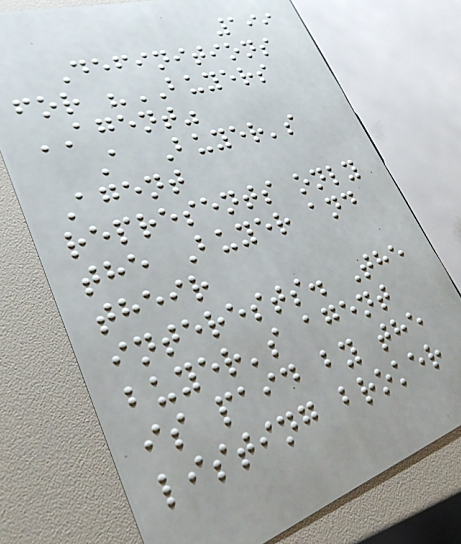199
Definitions
for "BUYERS
AGENT"
A Buyer's
Agent
represents only
the Buyer and
their
interests. The
buyer's agent
is paid by the
listing broker
